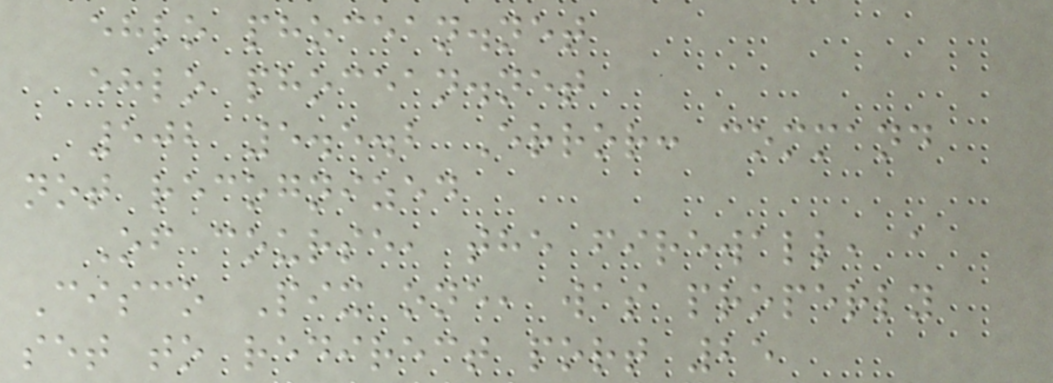ehlo phocean.net
ehlo phocean.net
502 5.5.2 Error: command
not recognized
Of course, the firewall, a
Cisco Pix one, was properly
set to redirect port 25
